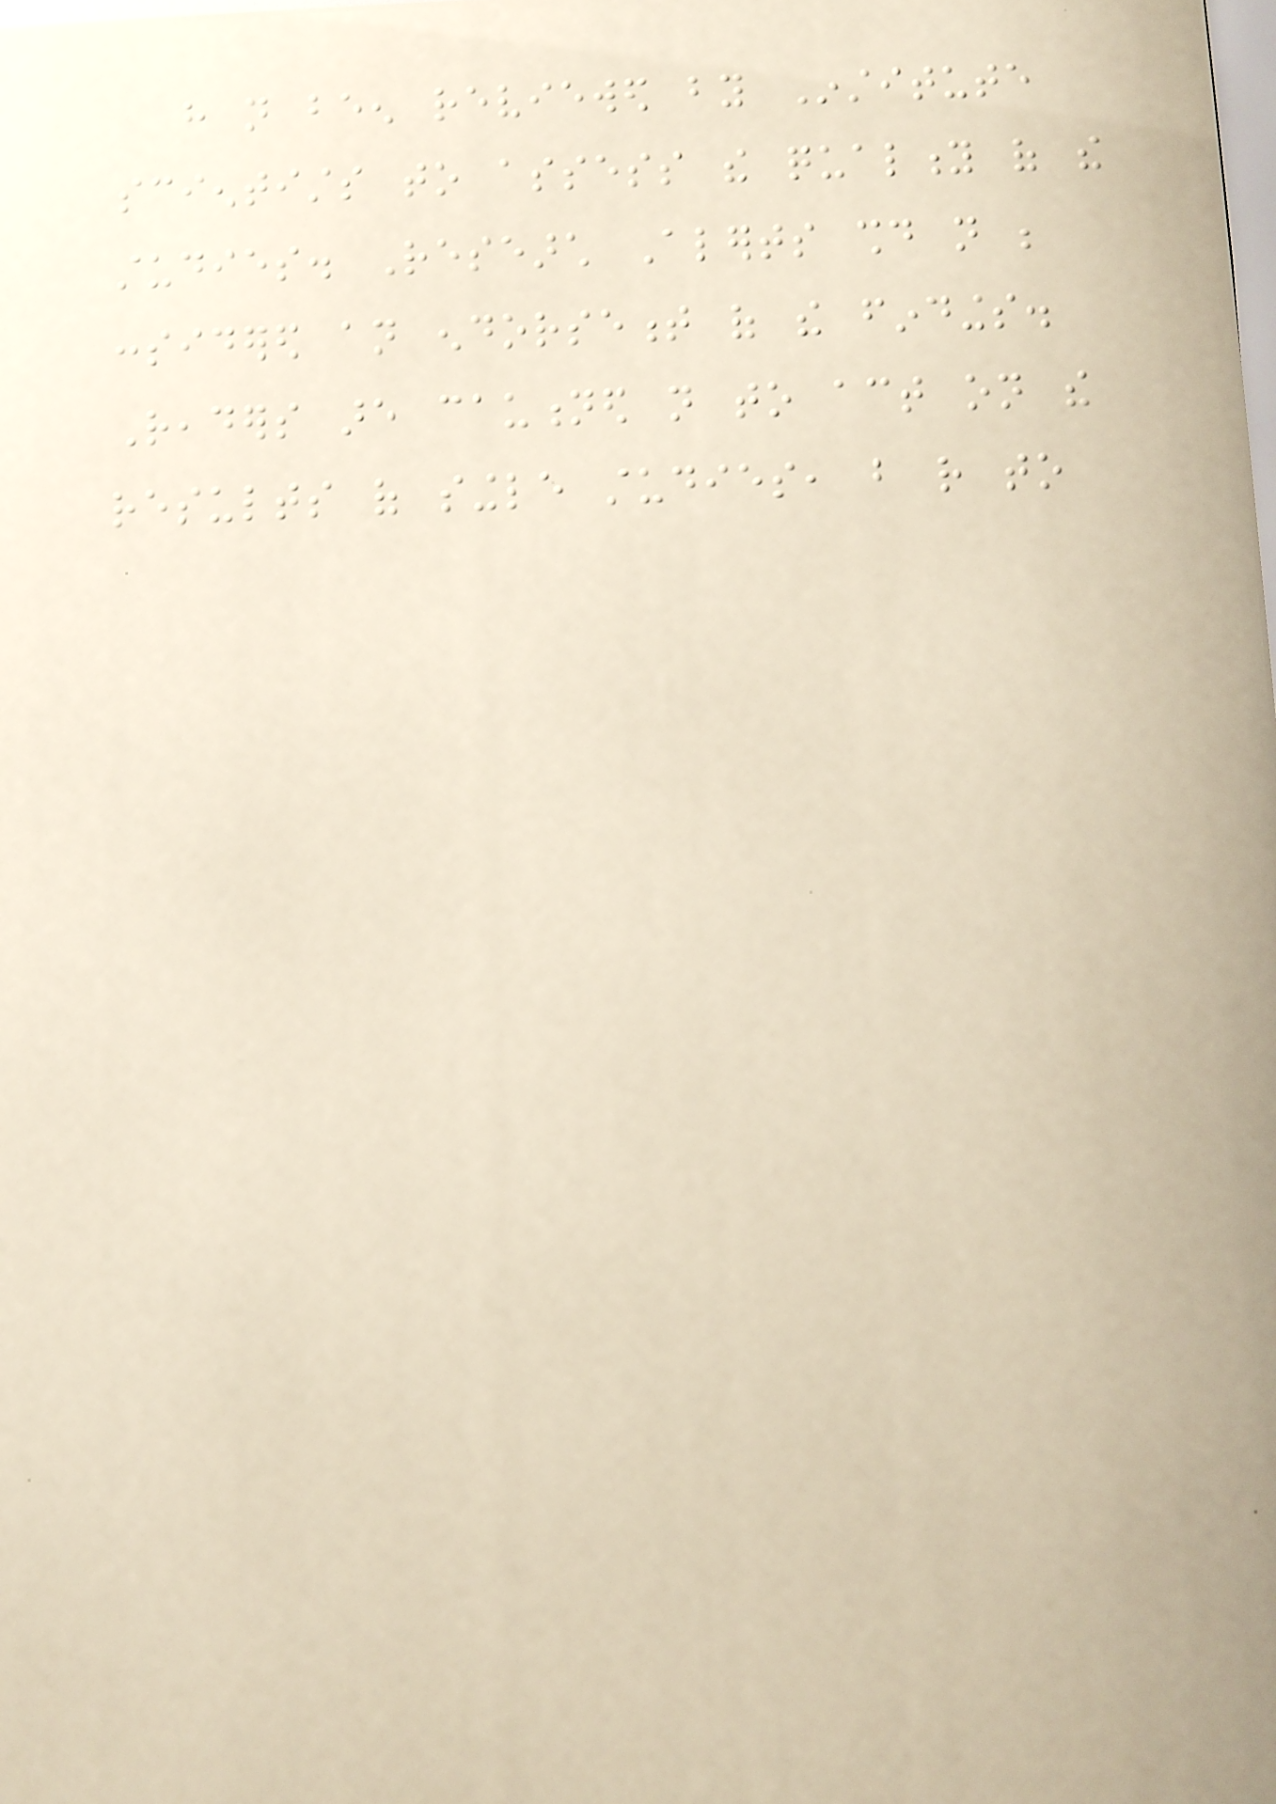have not been reviewed by Institute
scientists to assess the quality of the
studies. Research Alerts should not be
considered an endorsement of the findings.
Readers are cautioned not to act on the
results of single studies, but rather to
